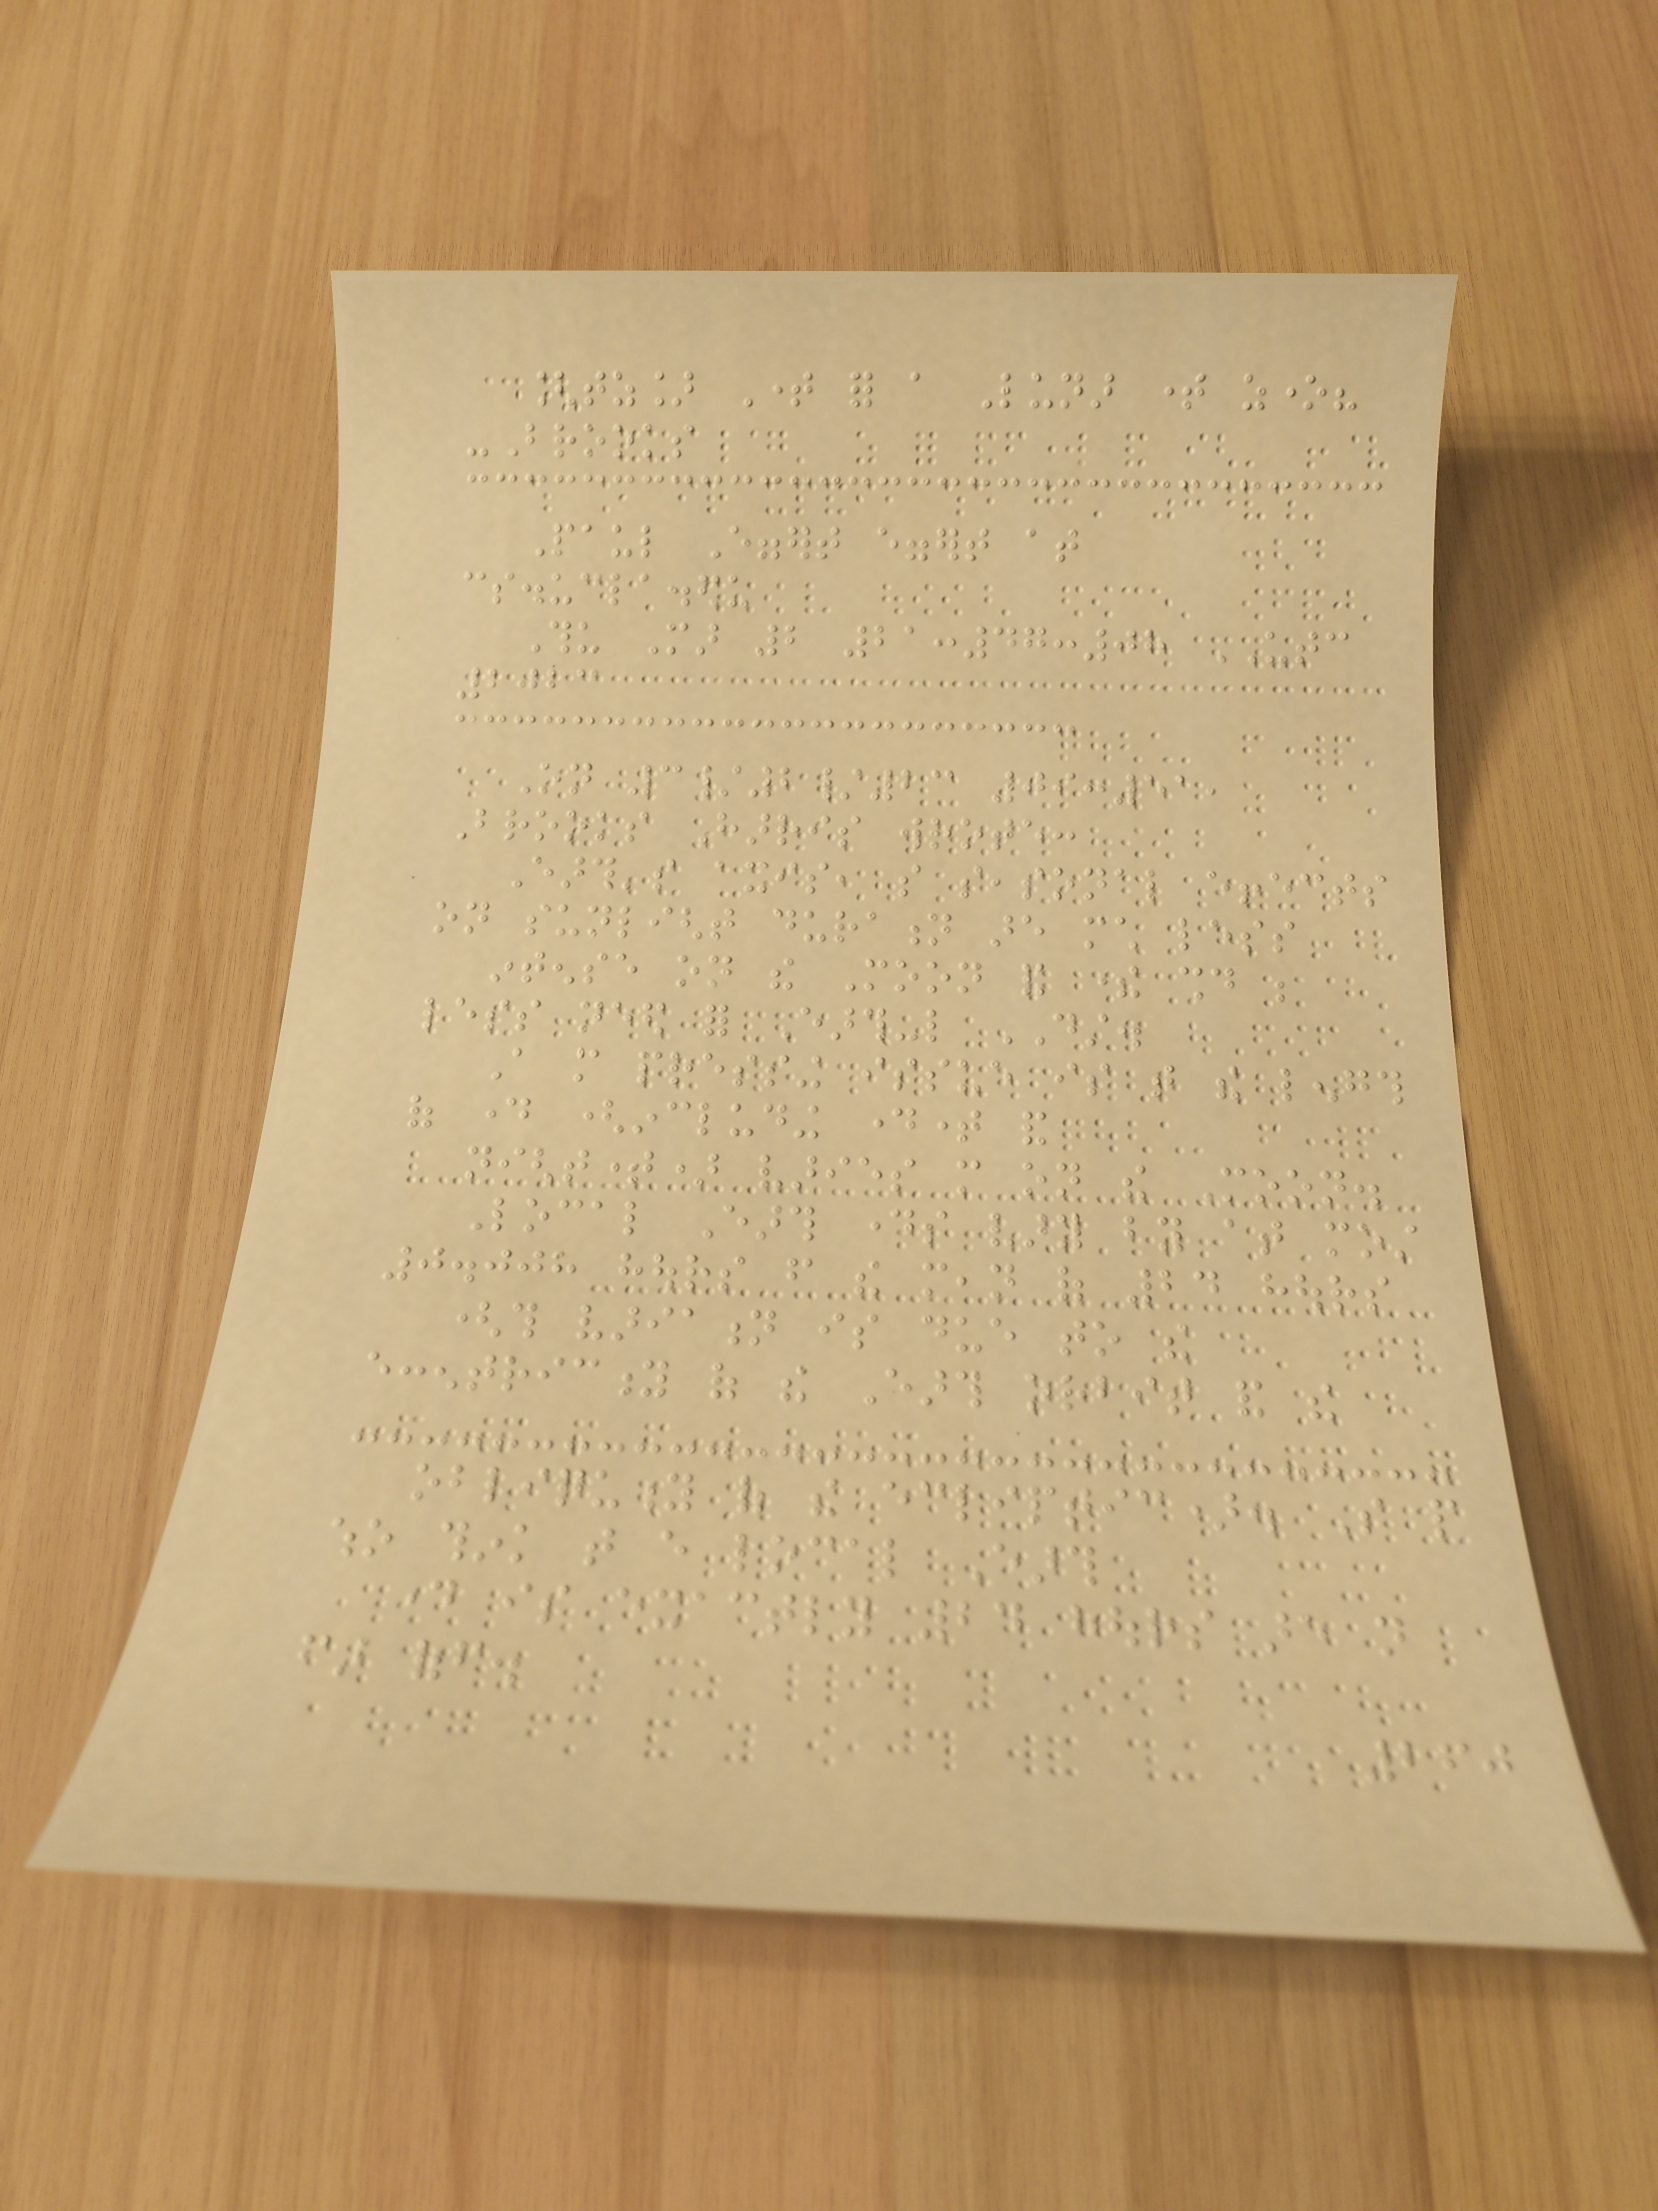[tz] Time for a Lunar time zone?
-Brooks
Paul Eggert eggert at
cs.ucla.edu
Thu Mar 2 21:47:08 UTC
2023
On 3/2/23 09:51,
Brooks Harris wrote:
Earth's axis, so seasonal effects
on sunlight duration are much less
intense on the Moon and there should be
less need for Earth-like DST.
A more pressing issue is that the length
of day (including daytime and
nighttime) varies more on the Moon.
Local Earth days vary by at most
0.008 hours from the mean of 24 hours
(this variation is due to the
eccentricity of the Earth orbit and the
obliquity of the ecliptic). So people
who think that every local Earth
day is exactly 24 hours are not
far off.
260
